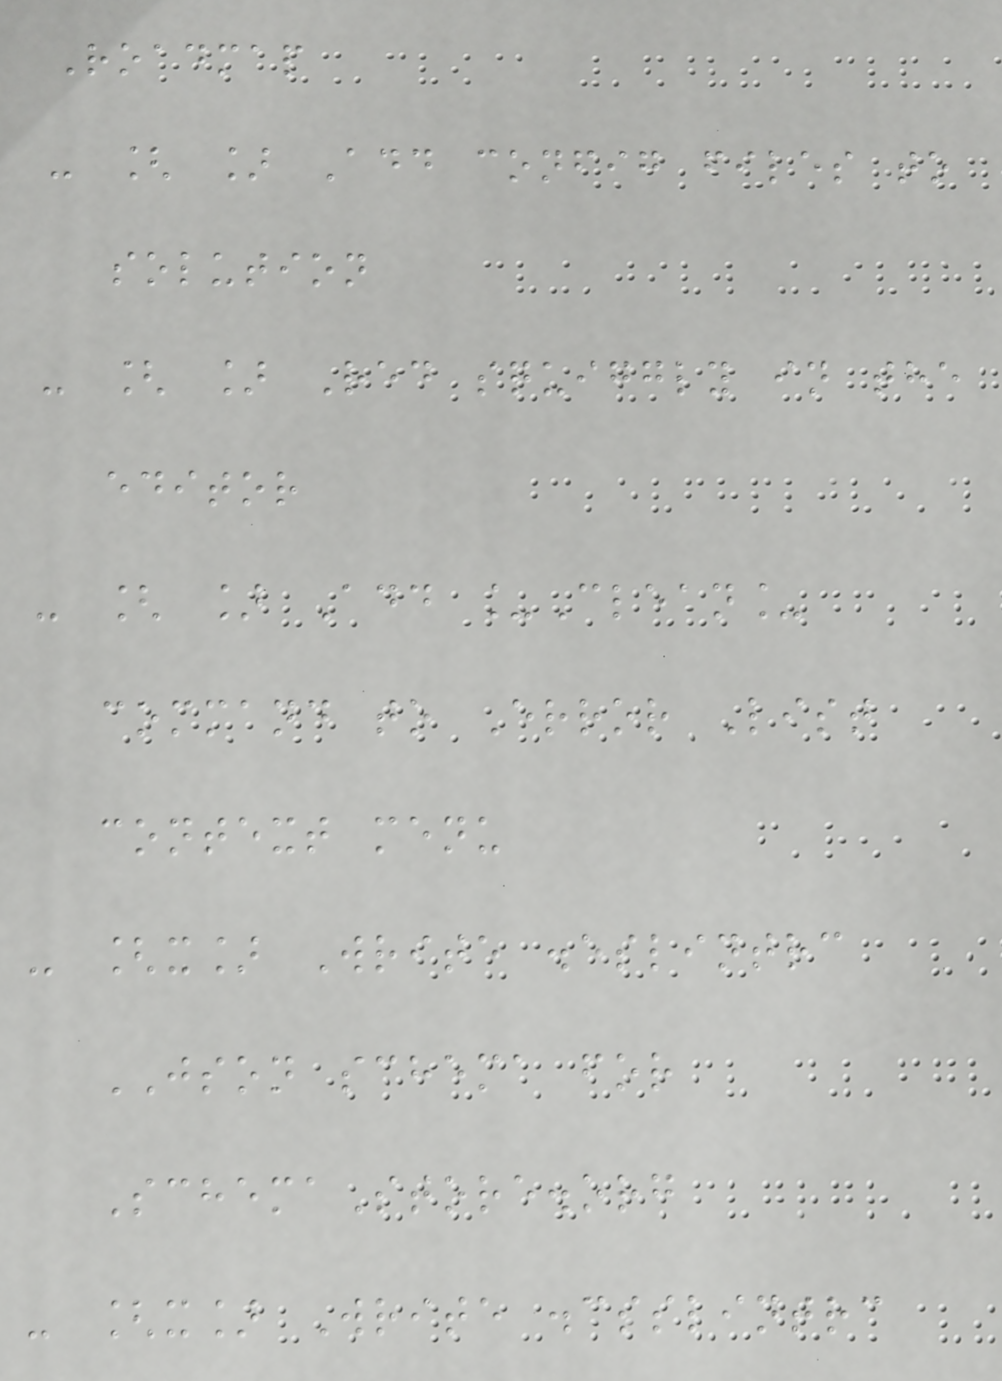Roadmap
- [ ] Add config files to
solution
- [ ] Red squiggly in the
editor
- [ ] Add _Clean_
command to Error List
context menu
- [x] Write .eslintrc
JSON schema for
SchemaStore.org
- [x] Write .csslintrc
